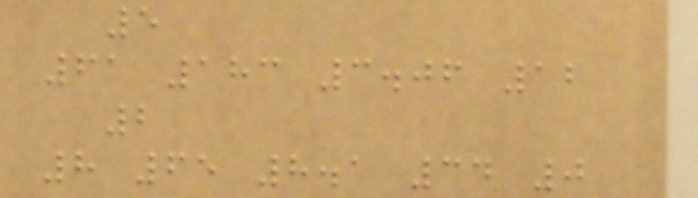5
61 183 3.06 12
2
8 65 8.1 34 0
